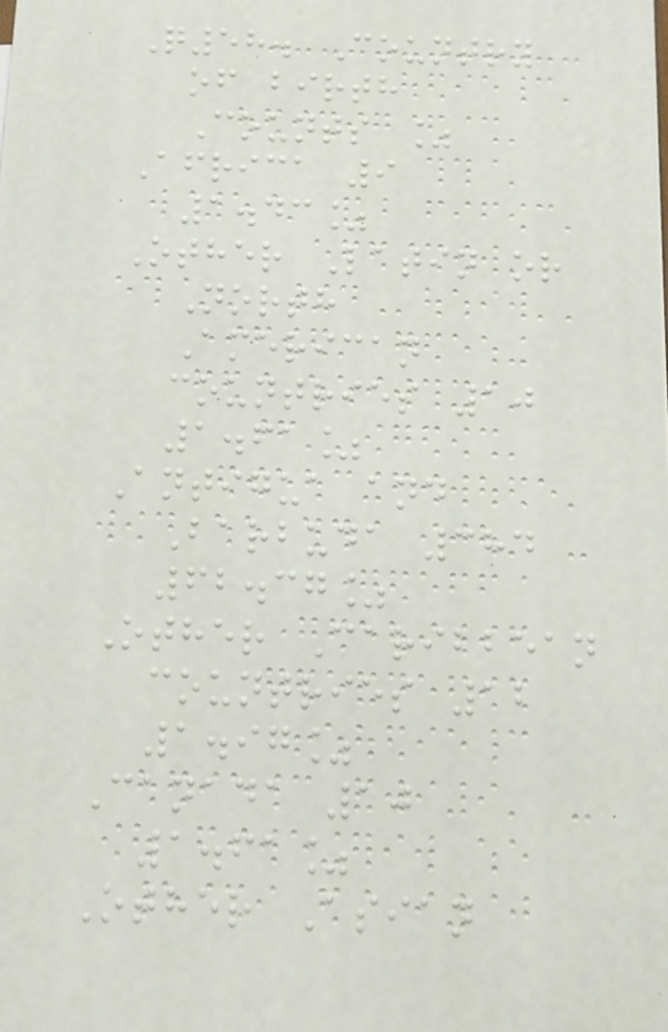Q58. Country
of birth
Counts %
Africa 9
1.43%
Other Latin or
North
American
countries 10
1.61%
Antigua and
Barbuda 384
62.37%
Other Caribbean
countries 12
1.97%
Canada 10
1.61%
Other Asian
